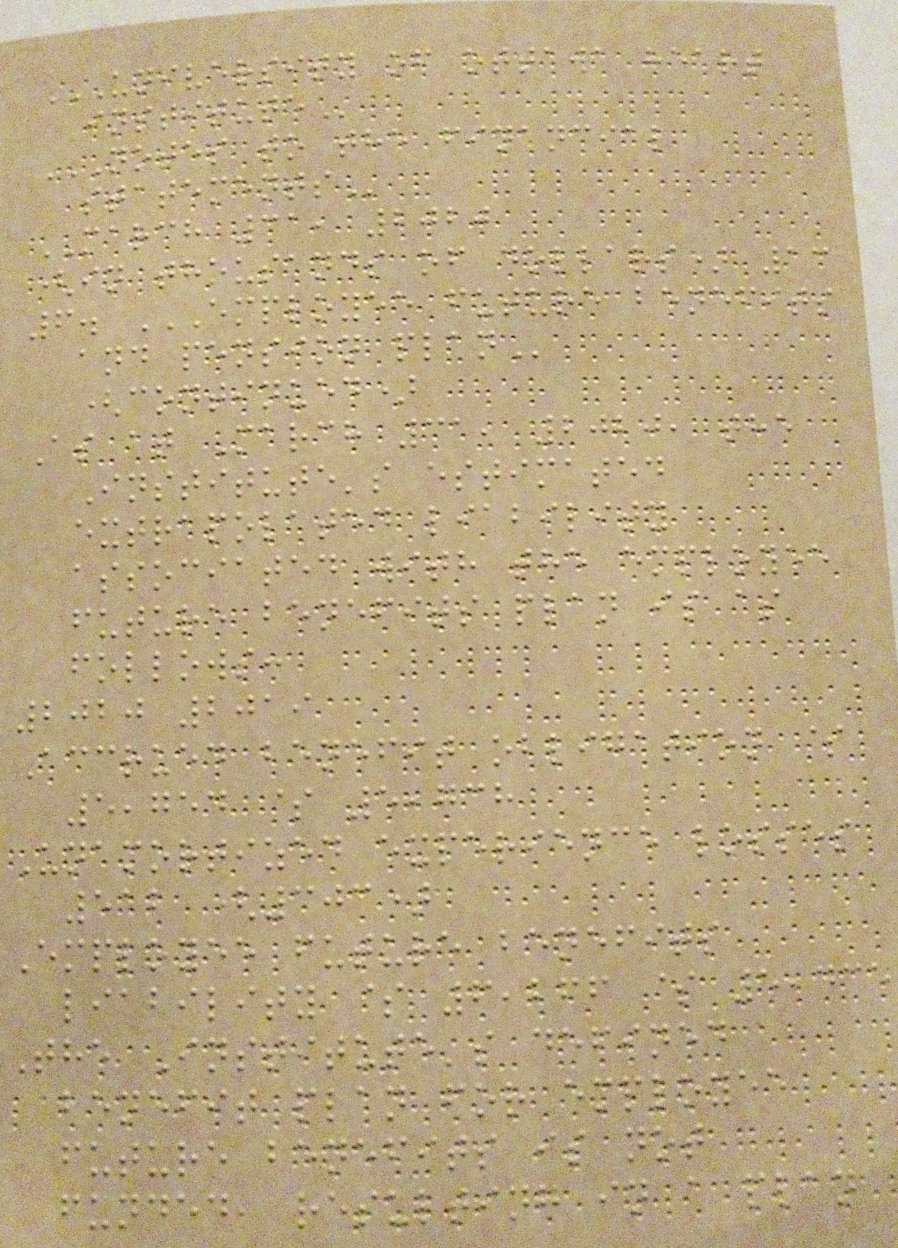UNIVERSITY OF OTTAWA HEART
INSTITUTE
NOTES TO THE FINANCIAL
STATEMENTS
MARCH 31, 2020
(in thousands of dollars) 13
6. EMPLOYEE FUTURE BENEFITS
AND PENSION PLAN
(continued)
As at March 31, 2020, the
Institute's estimated
extrapolated liability
associated with the employee
future benefits plan is as
follows:
2020 2019
Accrued benefit obligation $
5,754 $ 5,738
Unamortized experience losses
512 (303)
Employee future benefits
liability $ 6,266 $ 5,435
The Institute's defined
benefit plan for employee
future benefits is not
funded, resulting in a plan
